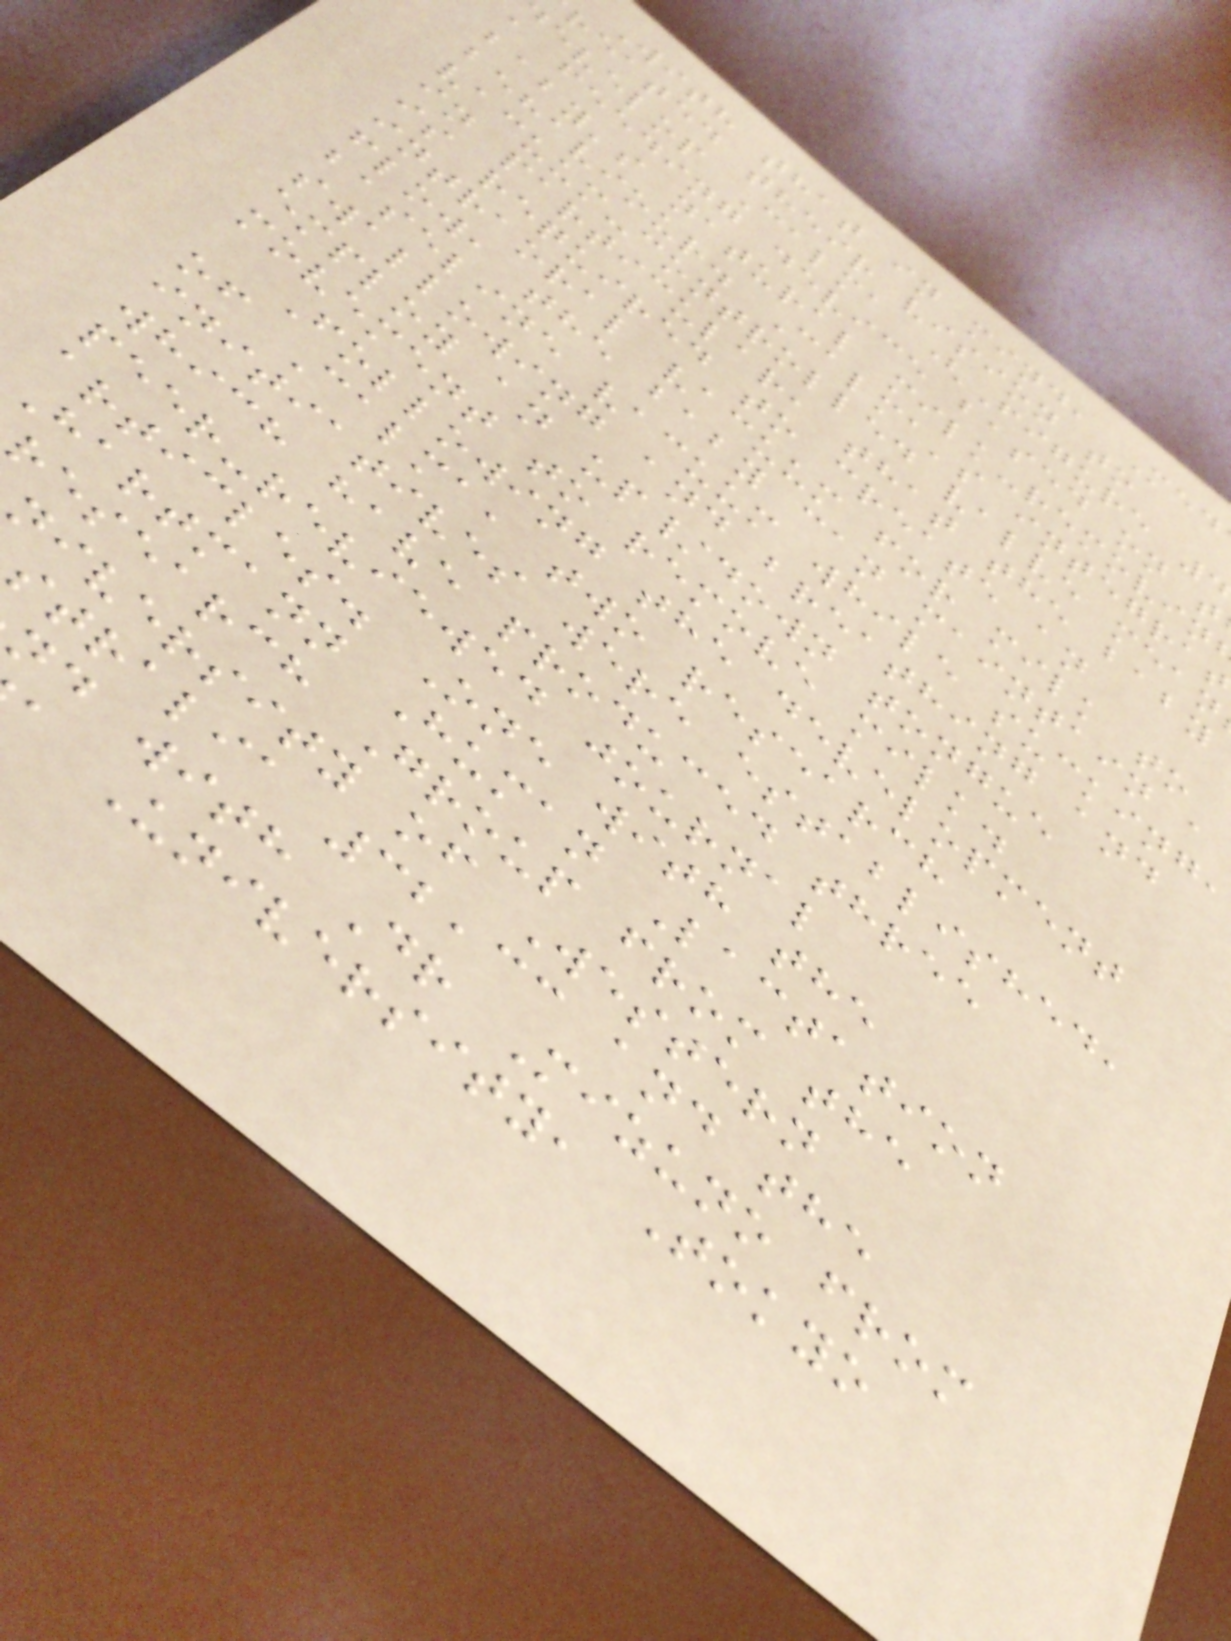With that in mind, Med
reated their vision to
evelop Calma (Figure 4
a feeding device based on t
baby's natural milk-removin
behaviour. Calma's integra
vacuum-controlled valve mean
in particular, that the baby
is required to create an
intraoral vacuum for milk to
flow, the baby can maintain a
baseline vacuum while sucking
swallowing and breathing and
employ an up/down tongue
movement to remove milk.
Following the development
of Calma, two research
initiatives were established,
which have produced three
peer-reviewed journal
articles. One with the
Hartmann Human Lactation
research Group from the
niversity of Western
stralia 32,33 and the
nd with Dr Mizuno from
a University, Tokyo
